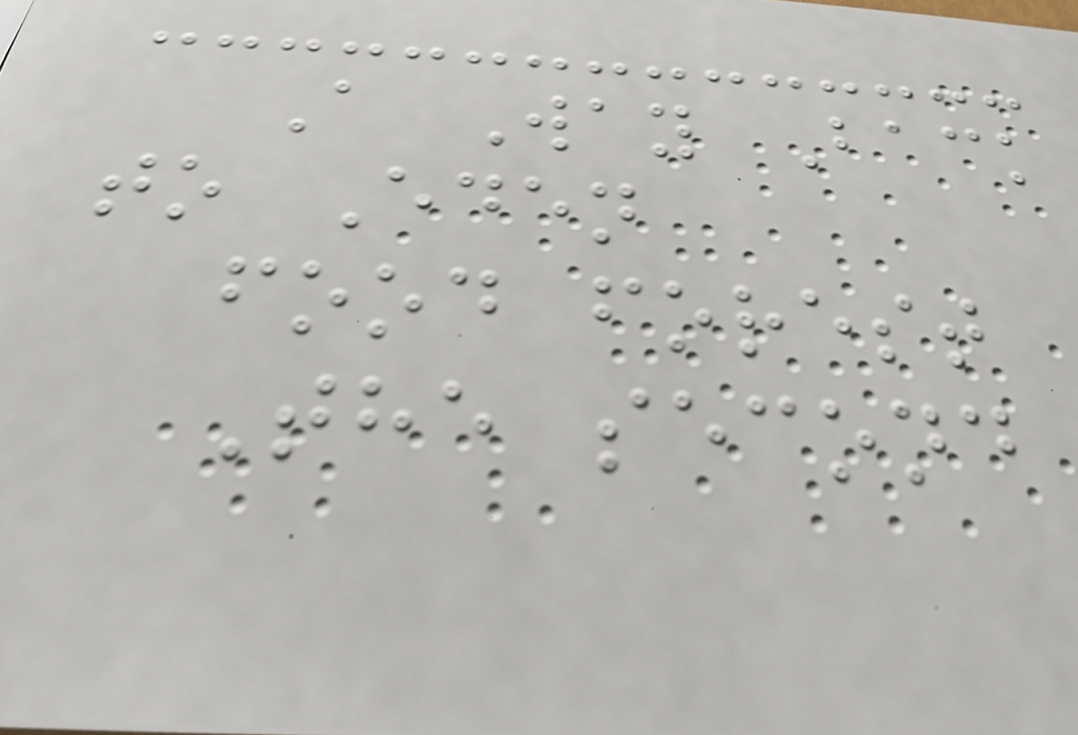A Way Back
to Eden
food forest
The second
